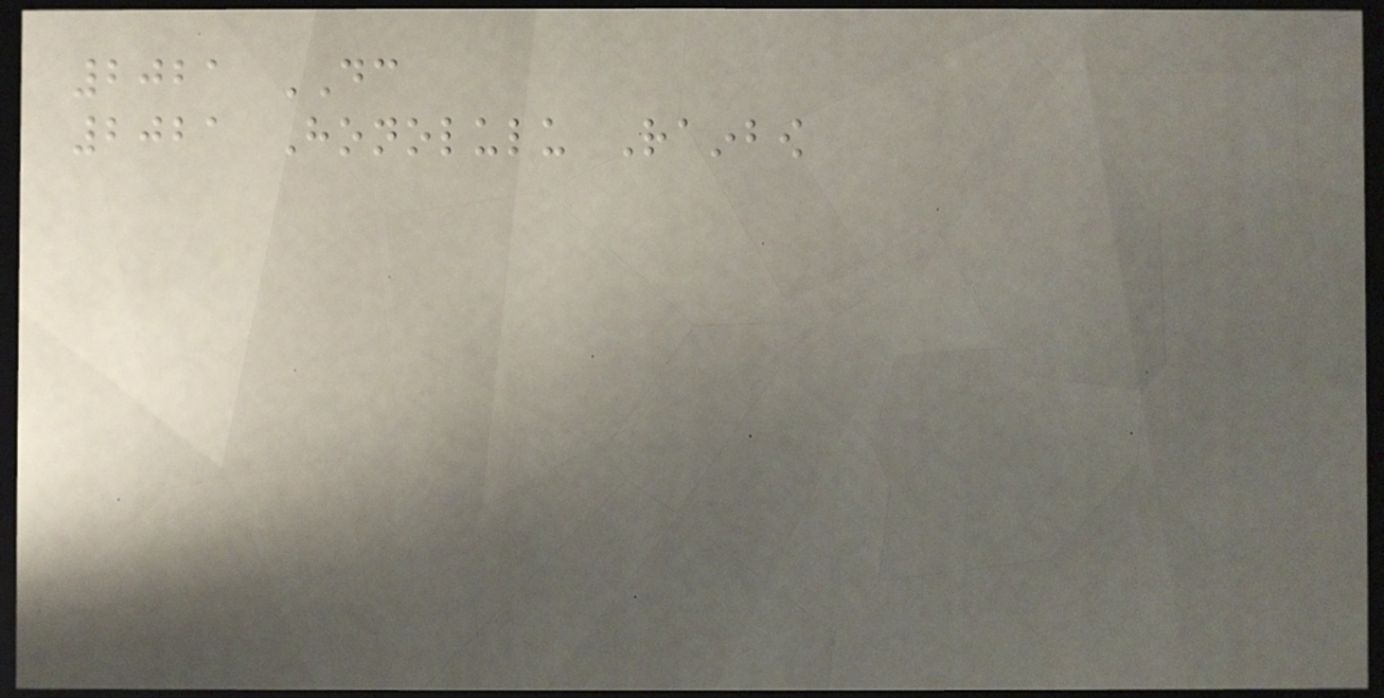2021 DC
2021 Honolulu Rainbow
